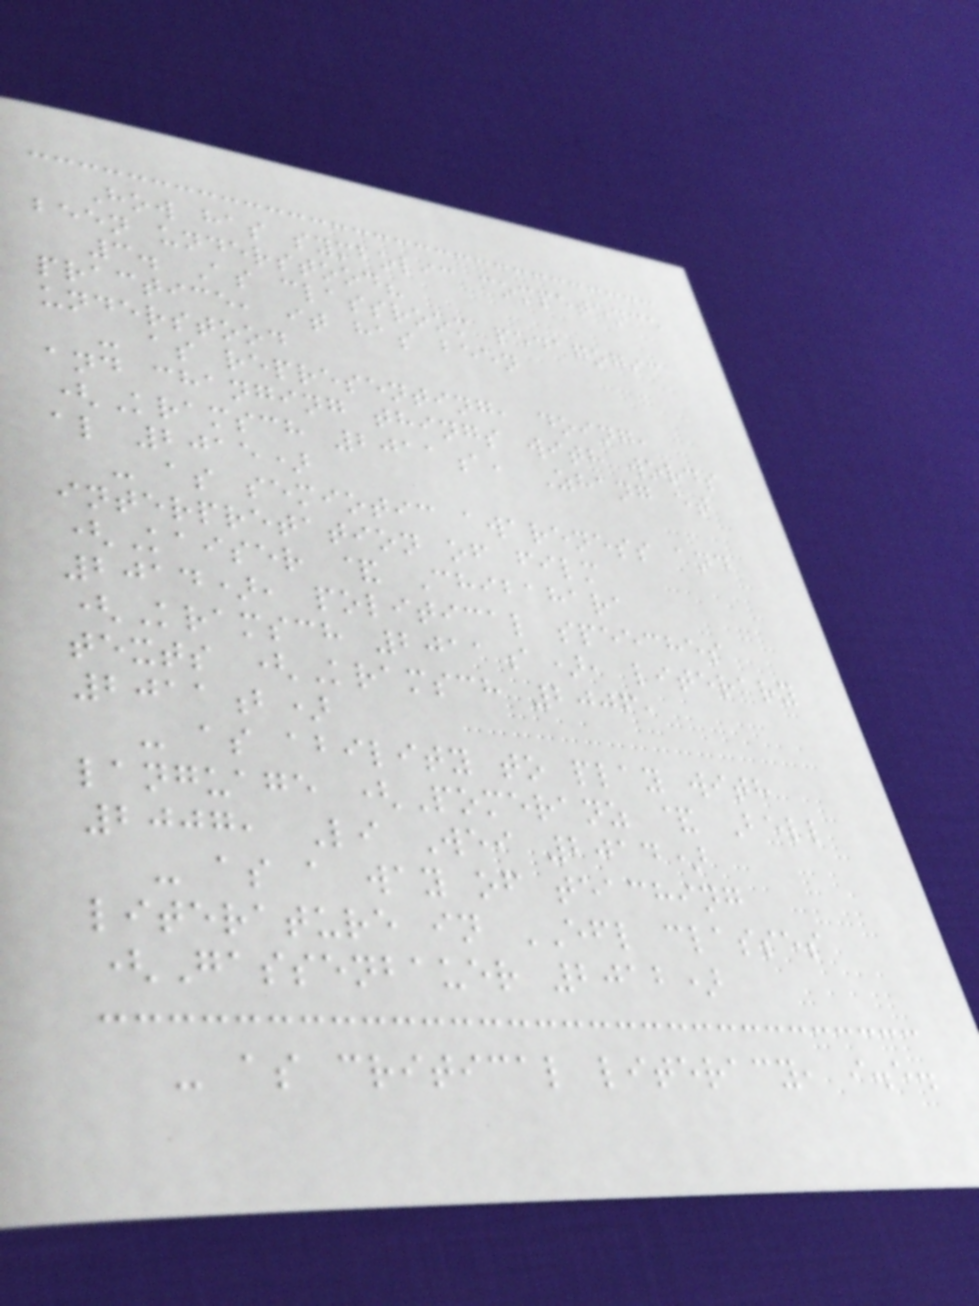How has symbolic competence
been understood?
3. As classroom pedagogic
practice, it has been
understood
- as representing, doing,
and changing things with words
(Kramsch 2011a, Zhang et
al 2015)
- as semiotic awareness and
interpretation of film
(Kaiser & Chibahara
2014), political speeches
(Kramsch 2011a), literary
texts (Kramsch 2006,
2011b)
- as ability to play with
language (Pomeranz & Bell
2007, Li Wei 2014)
- as a way of teaching
literature in EFL classes
(Gassenbauer 2012)
- as critical literacy, i.e.
